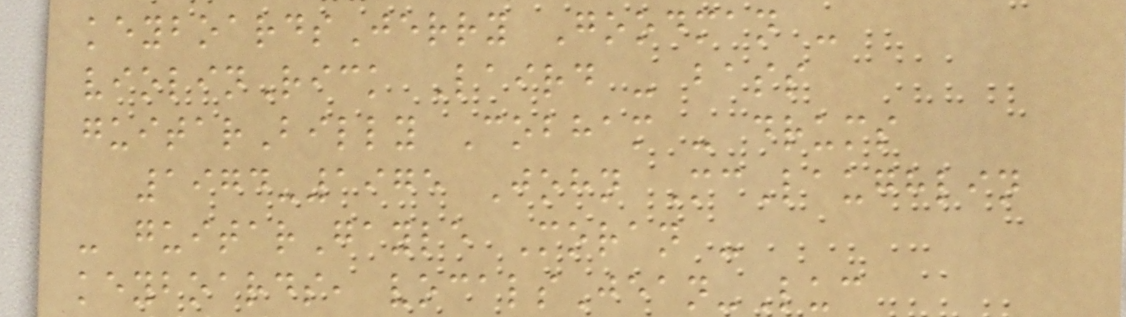keyboardsJerry Goodman -
violinRick Laird - bass
guitarBilly Cobham - drums
1974-1975 John McLaughlin
- guitarGayle Moran -
keyboards, vocalsJean-Luc
